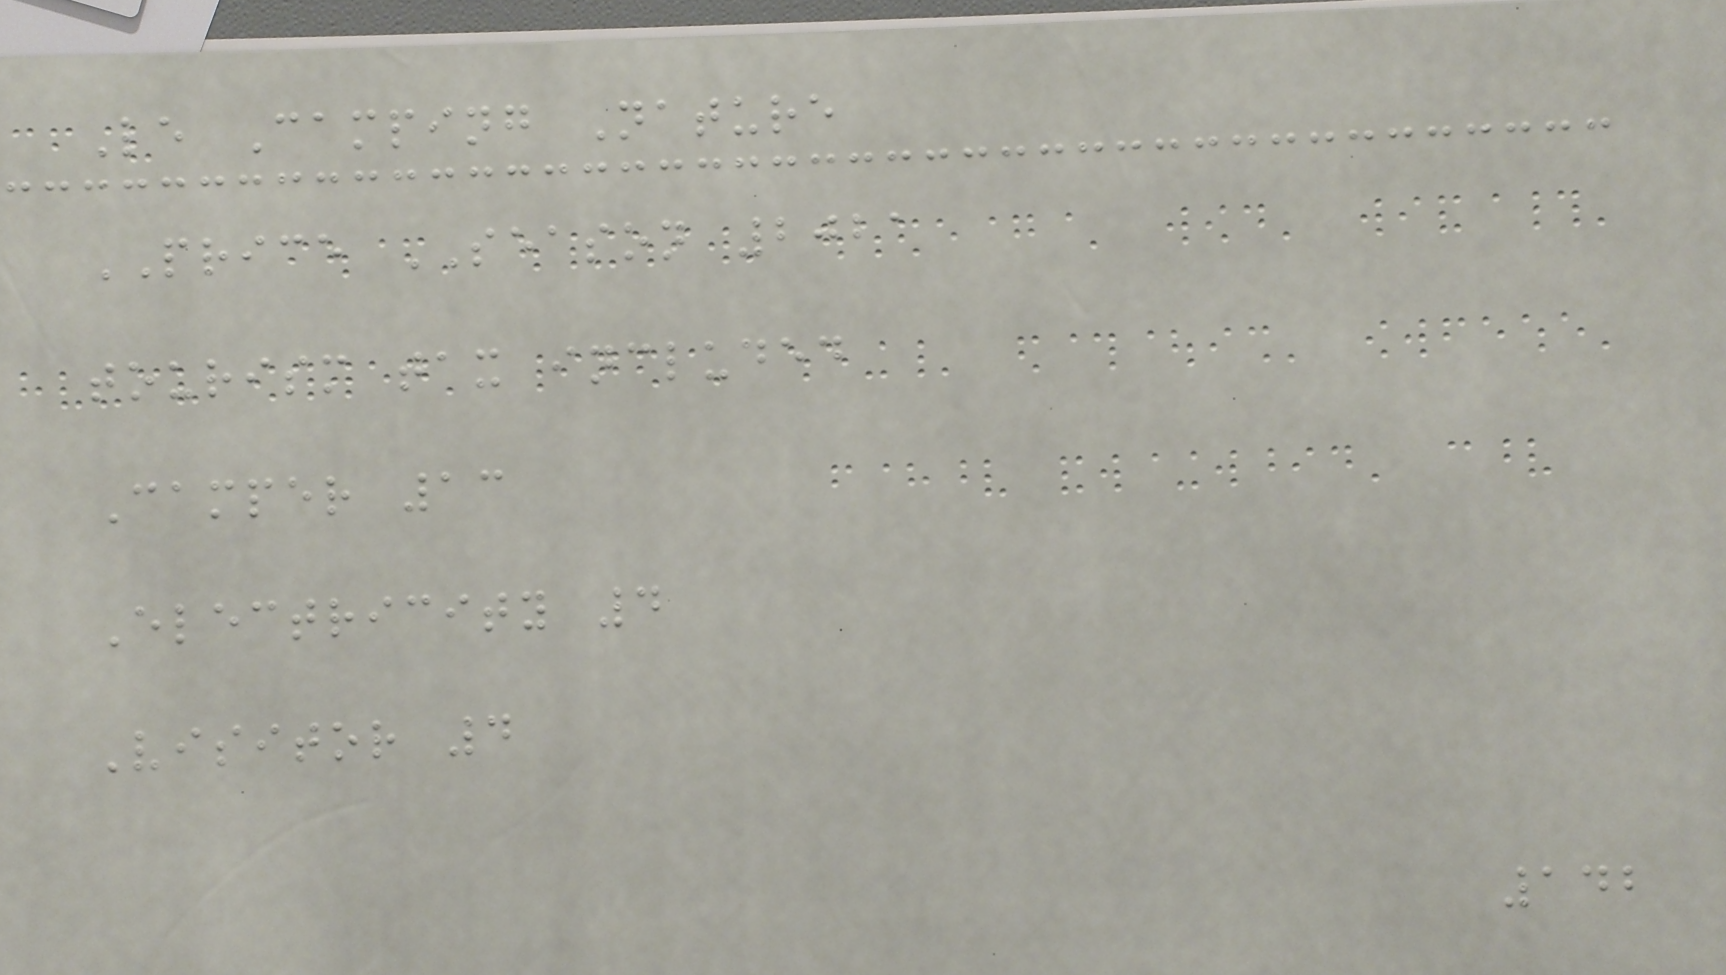Le Camping Nature
PRICE SEASON 2021
tourism tax included
Camper 13
Electricity 4
Visitor 4
142
